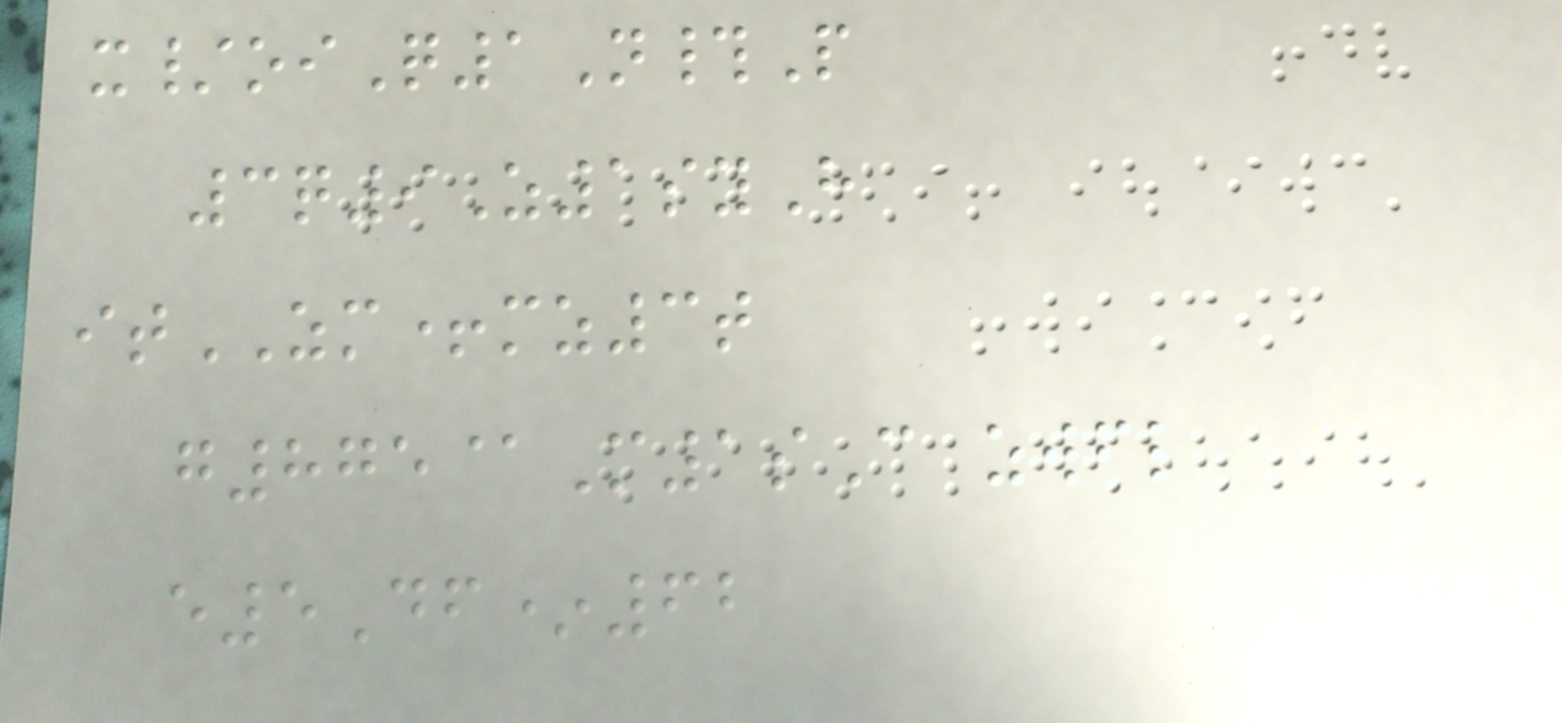x/oiQ1N#P
3q9Z1syH
itZM+mz3t
g875@M1sC zwfl
e5Df*62
